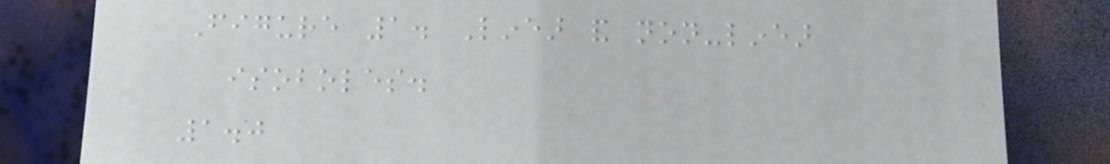Figure 1. Linear and non-linear
isoboles.
1.0
